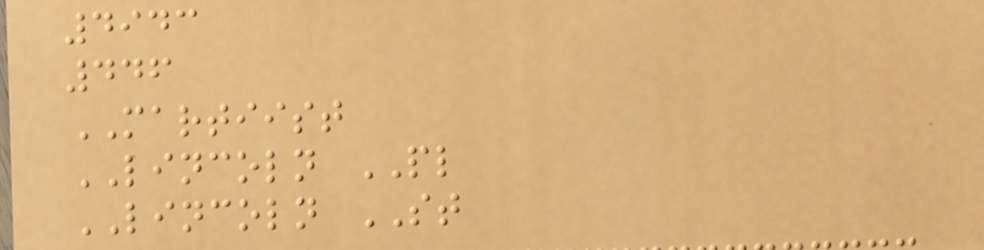4943
446
MARTIIST
LINCOLN PL
LINCOLN ST
